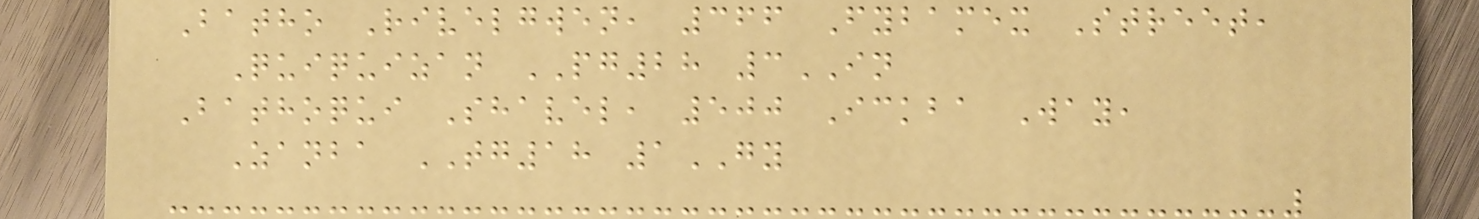Batho Rivelgwen, 366 Fybamex Street,
Quiquizan PG28 3IN
Bathoqui Shavel, 500 Ickba Way,
Zanba TG18 1GY
